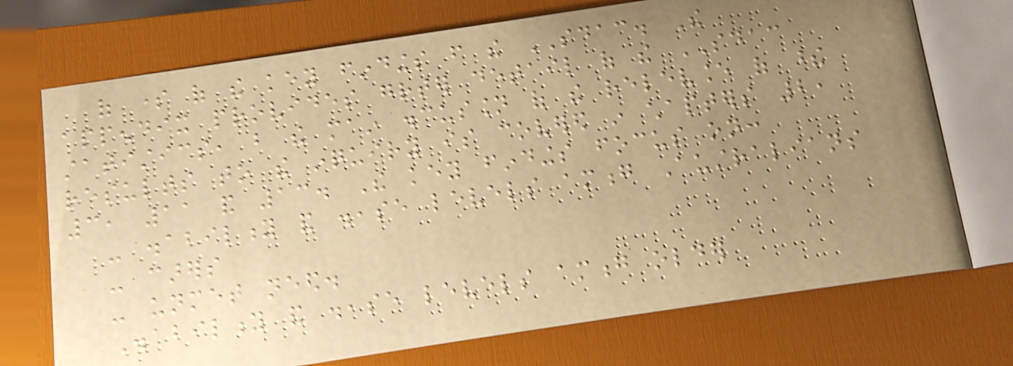of some of the key findings from the SDAC. The
appendix provides greater detail of the SDAC
statistics, but the main discussion of the relevance of these
results to the inquiry is covered in chapters 2,
3, 11 and 13. The key findings focus on:
- disability and disease levels among Australians
- carers
- unmet need.
Disability and disease levels among older
